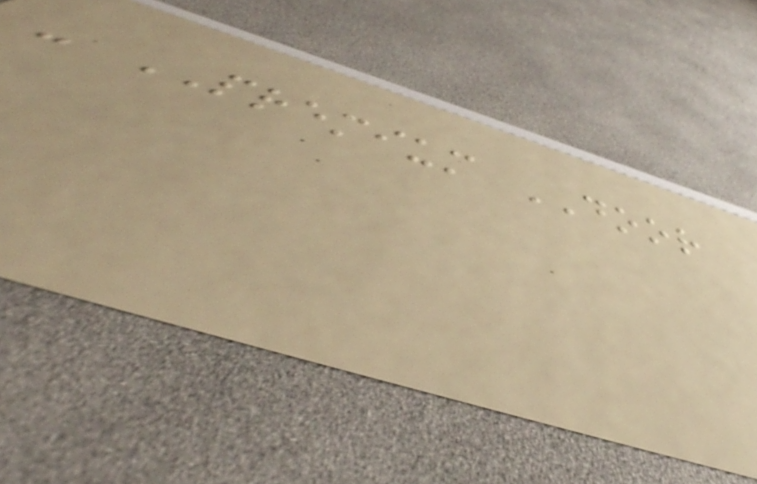- PREMIUM DOOR
